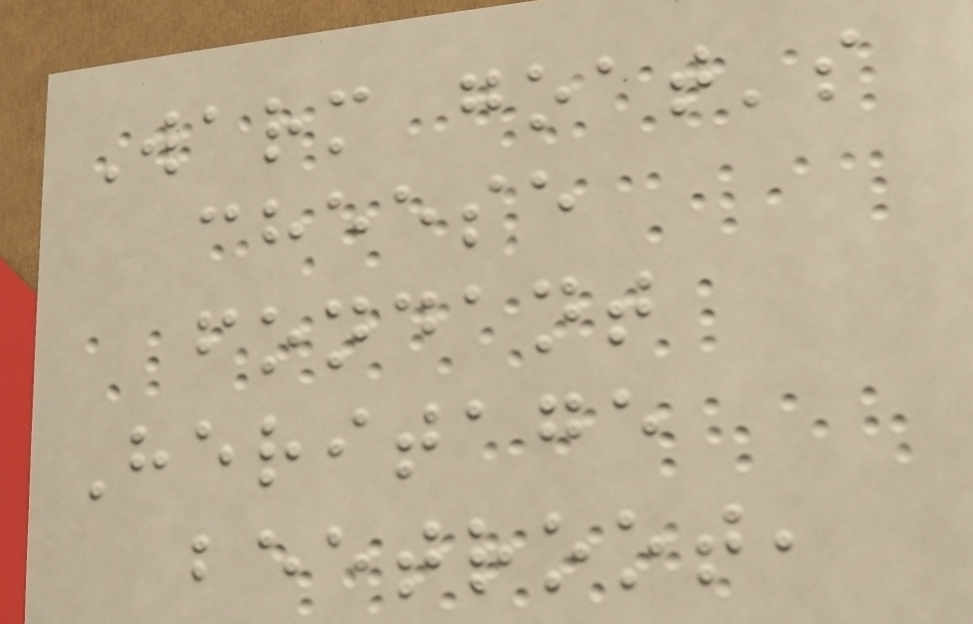Warm goat's
cheese
fondant
Heritage
beetroot,
